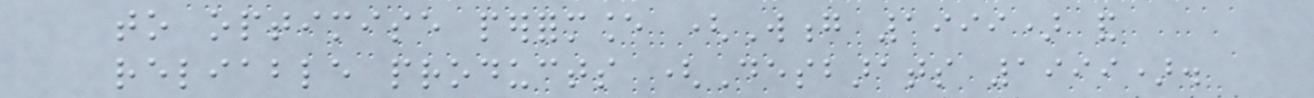to optimise performance (Wong 1999) and
reliable products (Desbarats 1999).
